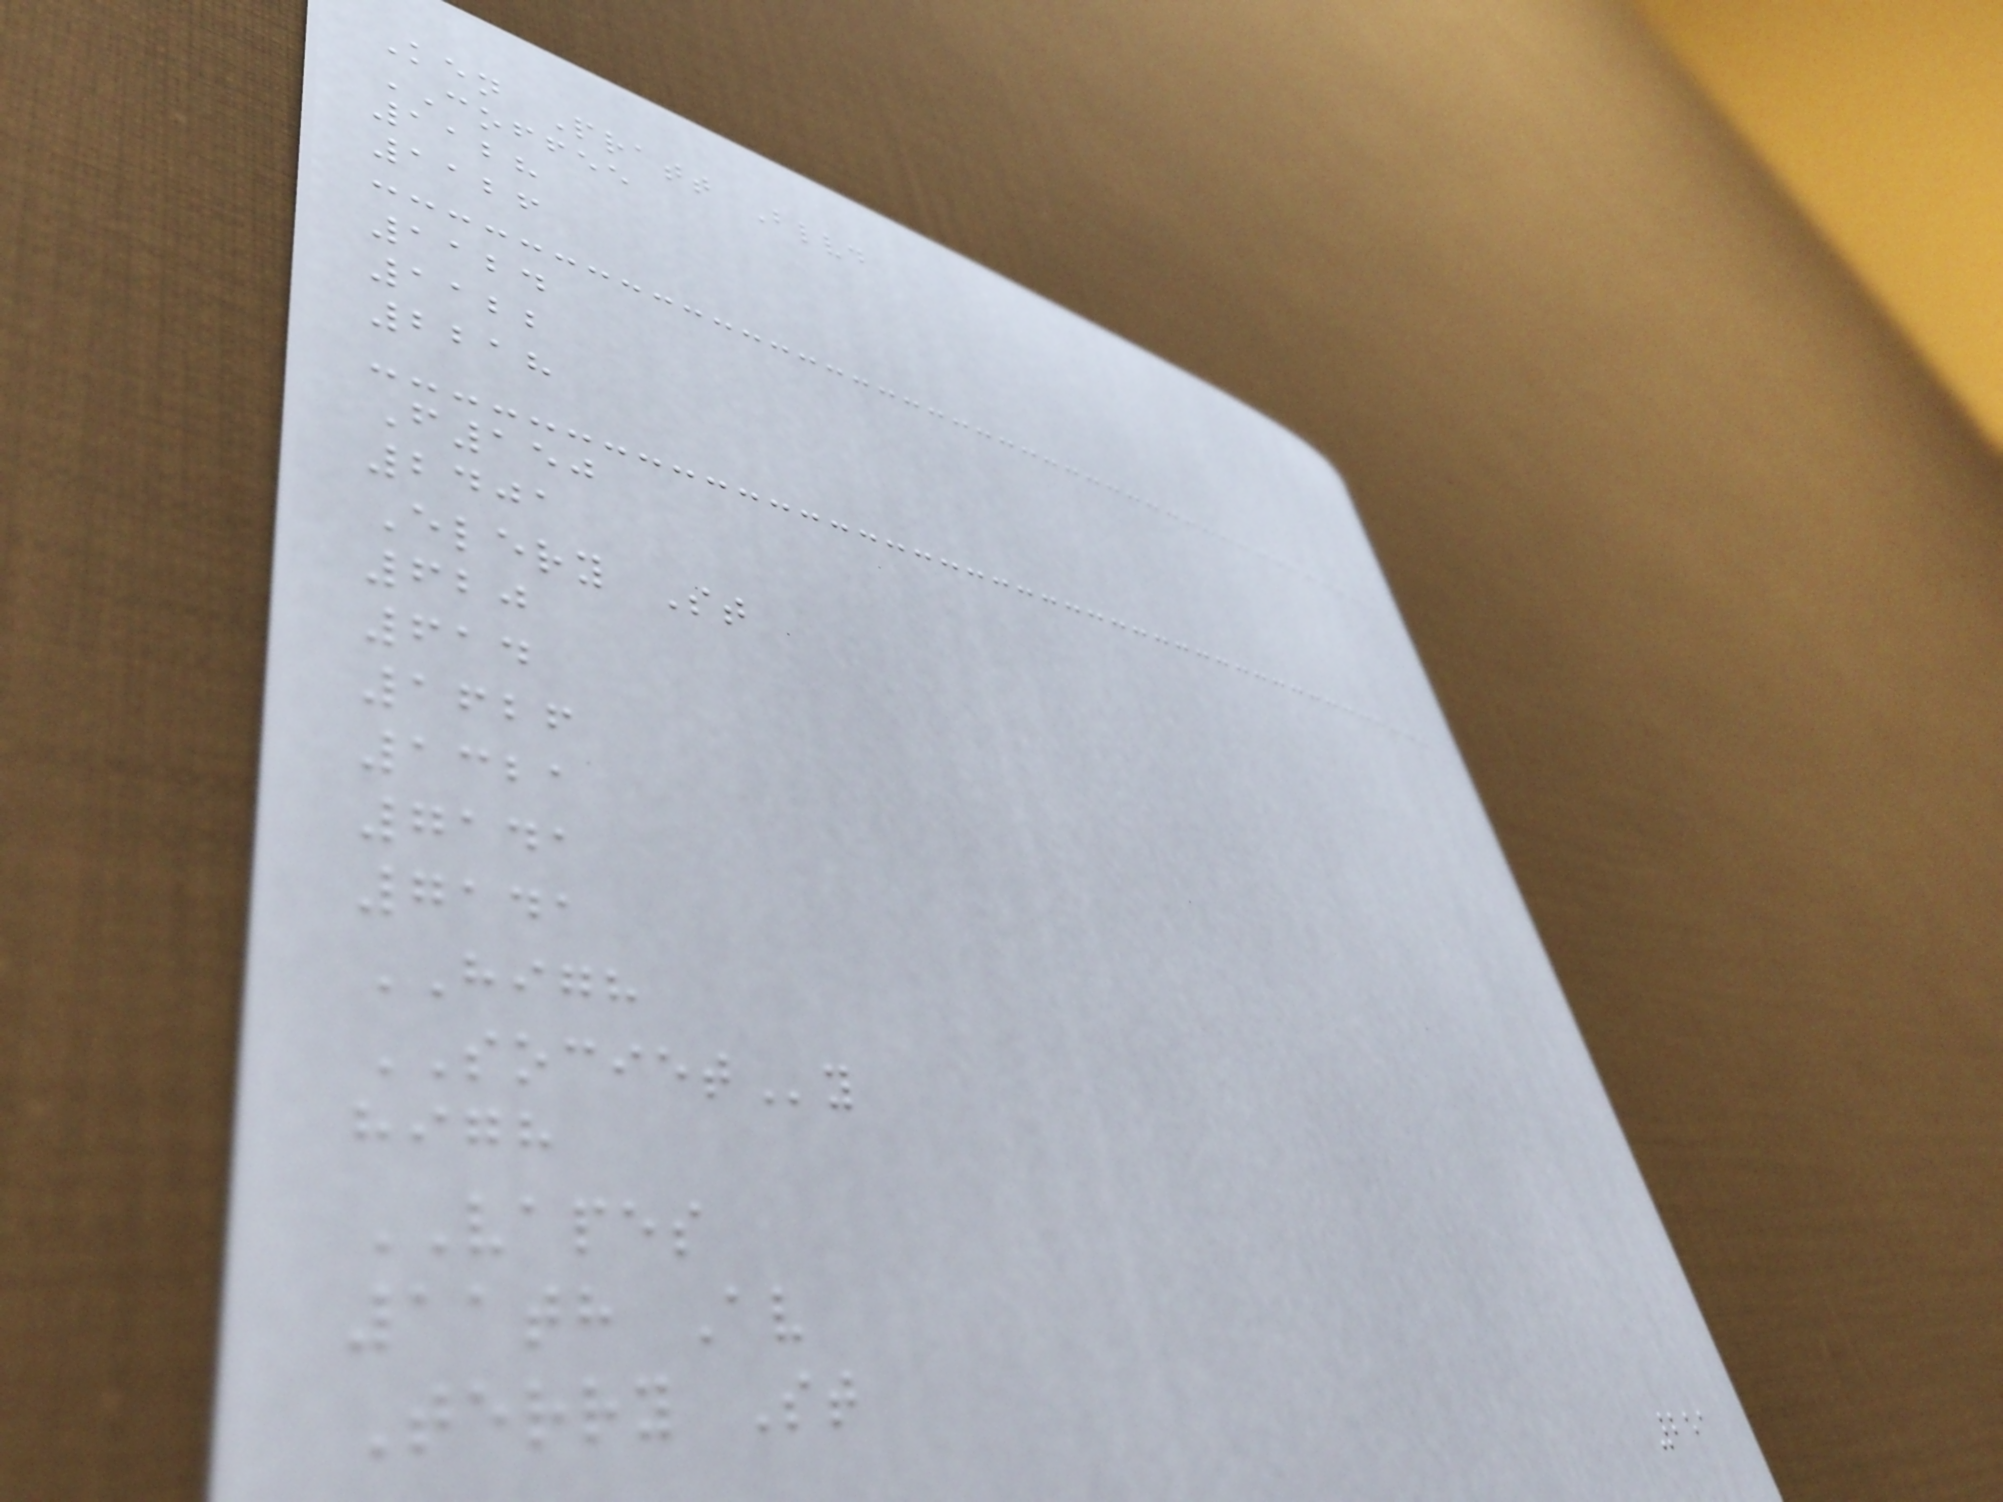Ken Pratt Blvd
COFFEE
1128
1126
1124
1122
2218
F150
2401
Elery St
620
614
1626
1321
7141
7141
HIGH
SOCIETy
high
VAPES
11th Av
Terry St
251
